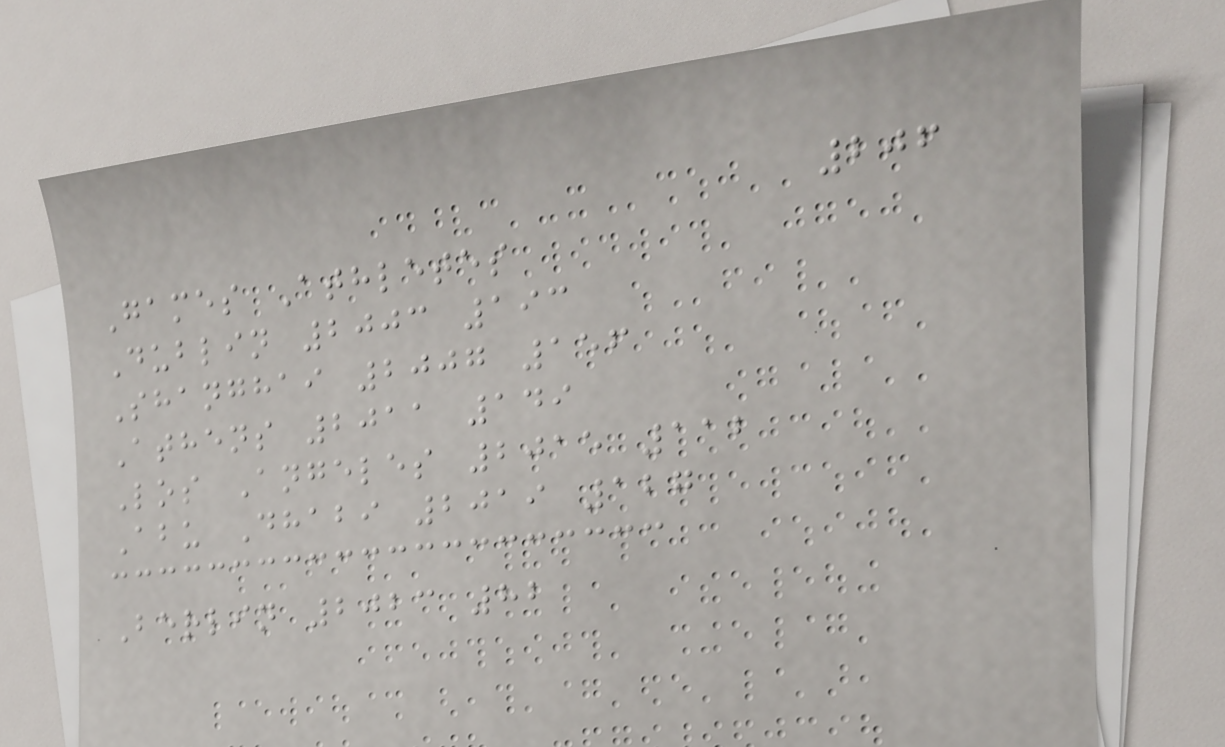206
Games Athletes
Dublin 2003 193
Shanghai 2007 156
Athens 2011 149
Los Angeles 2015 112
Abu Dhabi 2019 127
Berlin 2023 82
